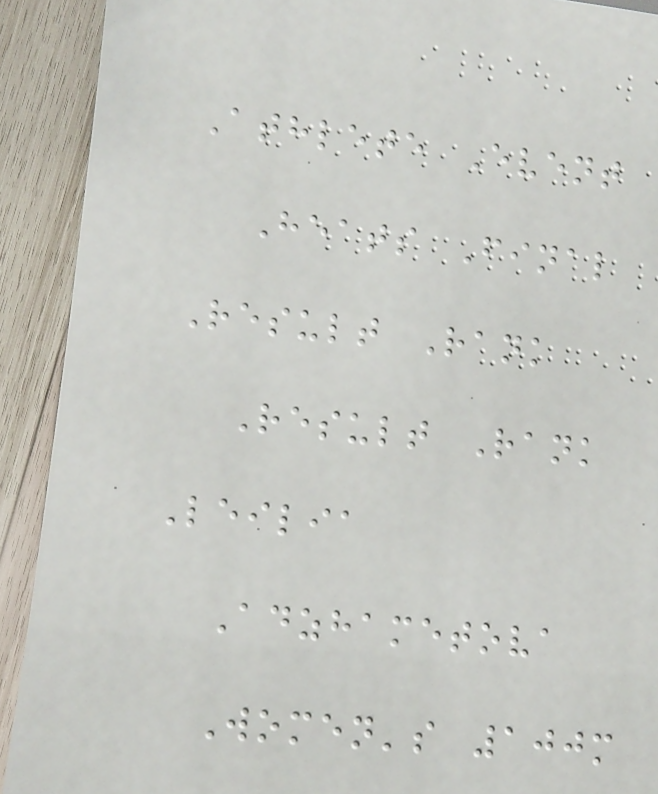Athlete Event
Heats Final
Result Rank
Result Rank
Leilia
Adzhametova
Women's 100m
